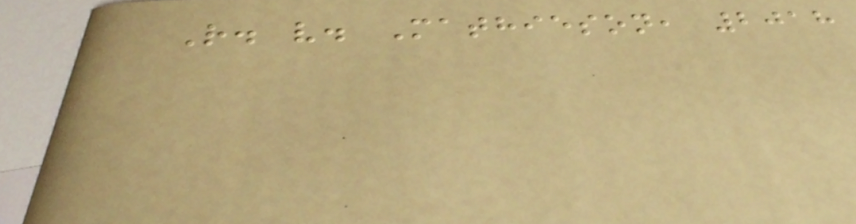R. v. Mathieson, 2018
